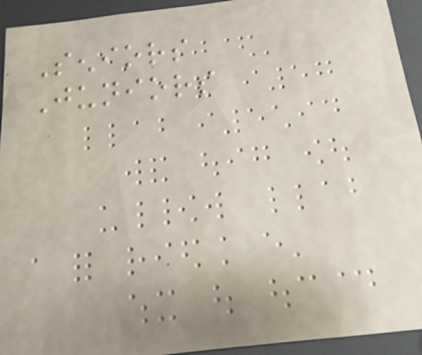Seniors
Juniors
